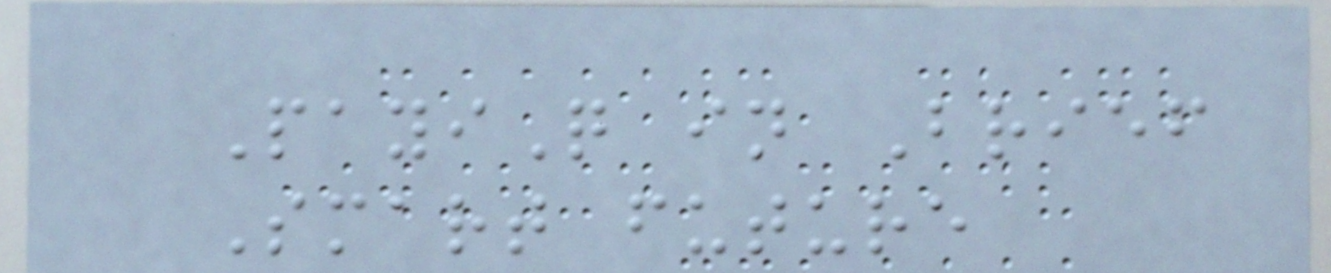PayiQ in Brief
Smart future
